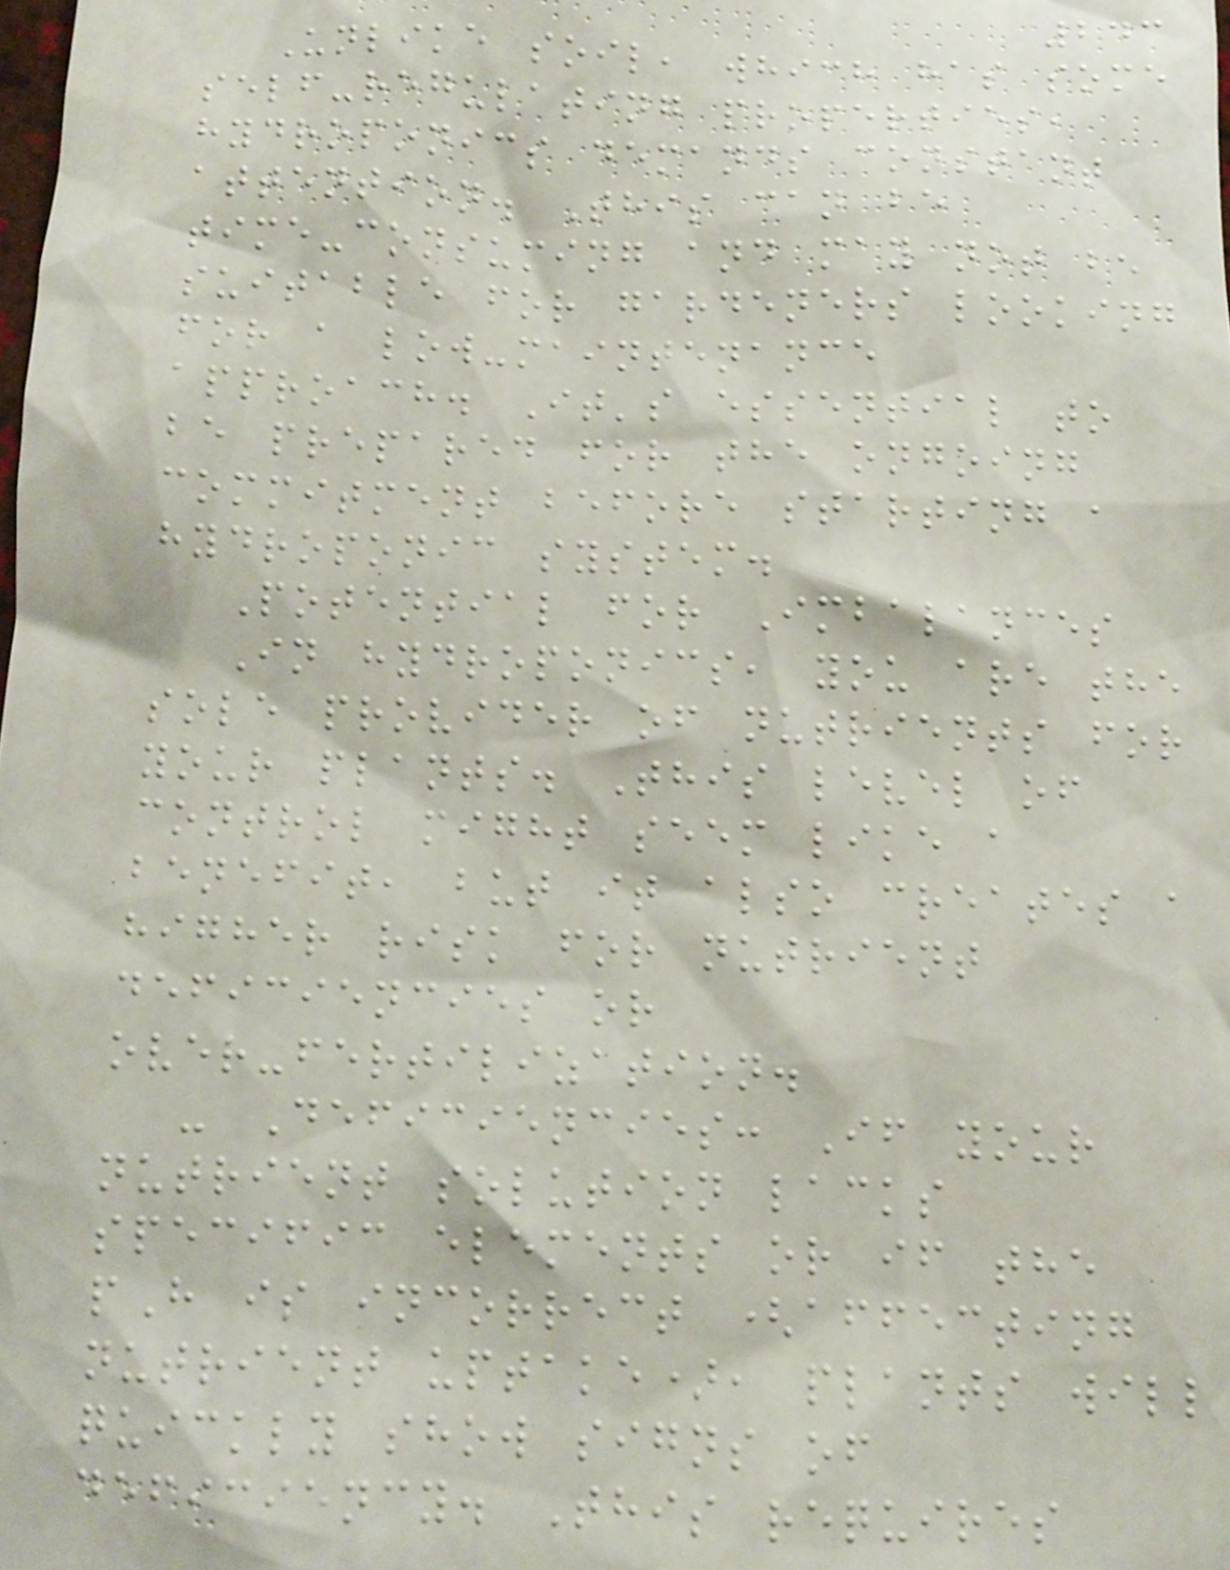243
Unlike soil, which has some
self-regulating properties,
hydroponics demands constant
attention. This can be
time-consuming and may not be
suitable for gardeners looking
for a low-maintenance
approach. It's essential to
be prepared for the ongoing
commitment before starting a
hydroponic system.
Potential for Imbalances
In hydroponics, you are the
sole provider of nutrients for
your plants. This level of
control might seem like a
benefit, but it also creates a
higher risk for nutrient
deficiencies or
over-fertilization.
- Deficiencies: If your
nutrient solution lacks
specific elements or if the
pH is incorrect (affecting
nutrient uptake), plants will
quickly show signs of
deficiency. This requires
